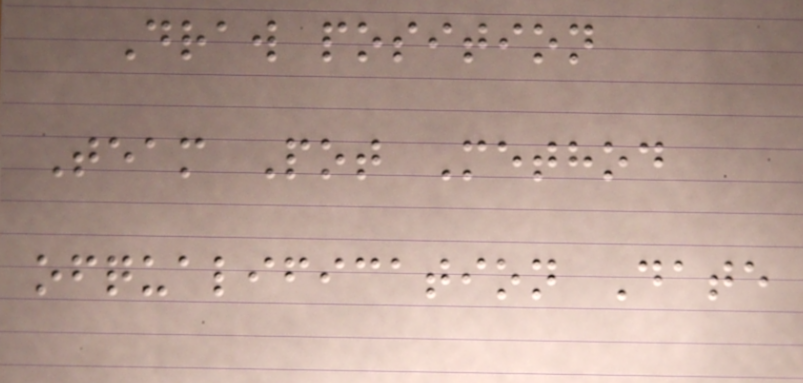Draw position
Team Pot Method
ofqualification Date
